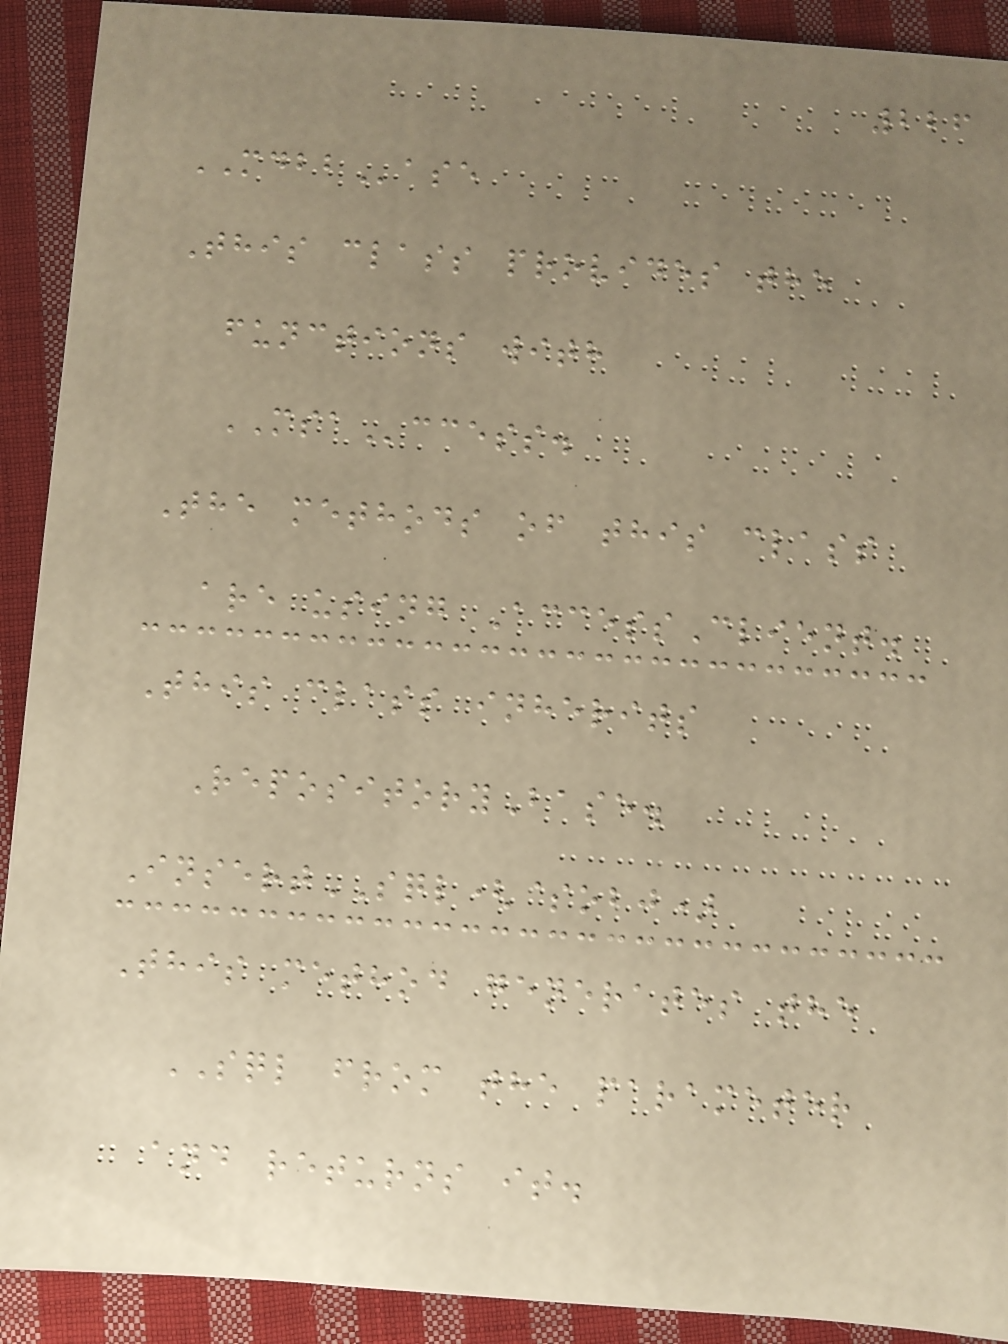226
MDBBase
This class provides the
functions with
MSAccess.
The methods of this class
are using AccessClient.
This class inherits
RepositoryBase.
InsertSQL($obj)
This method generates the
SQL from the parameter
and returns it.
